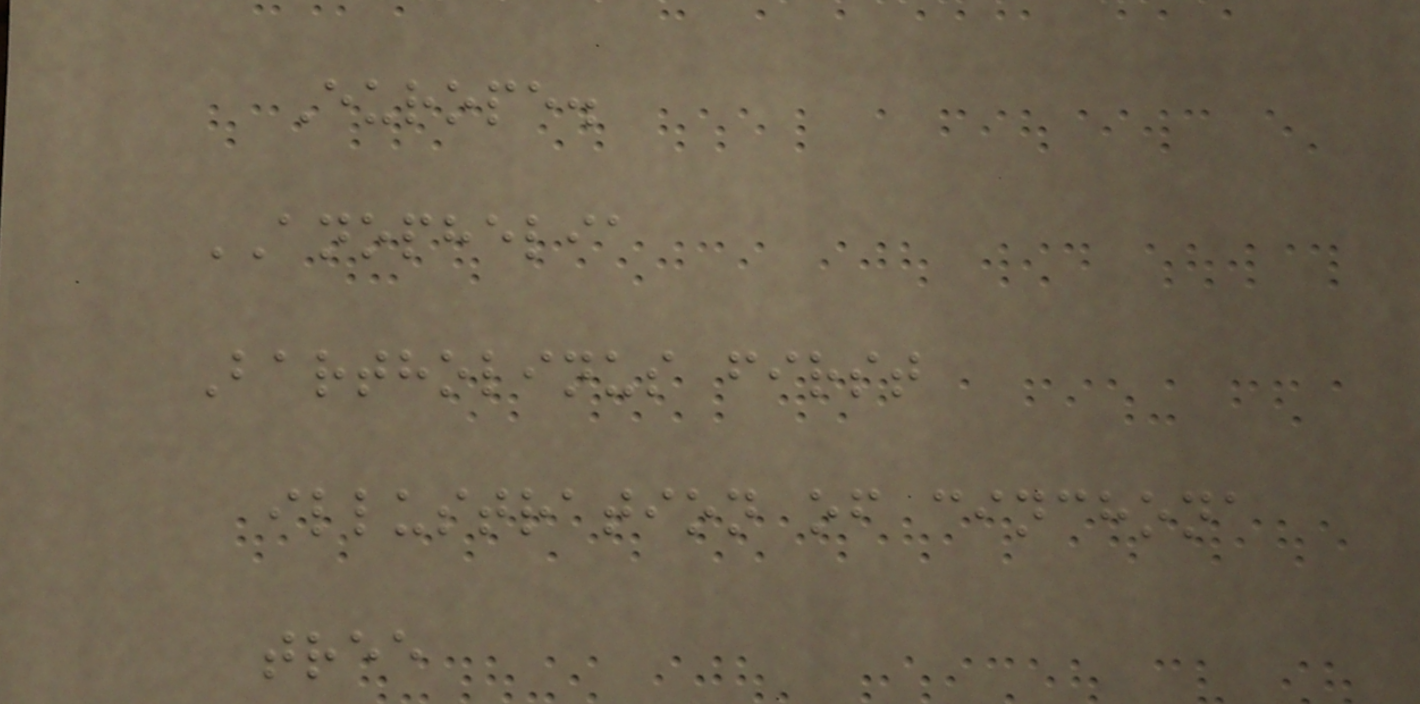Europe.
ANOPHELIA
Bartholinus first
illustration of cinchona
tree
